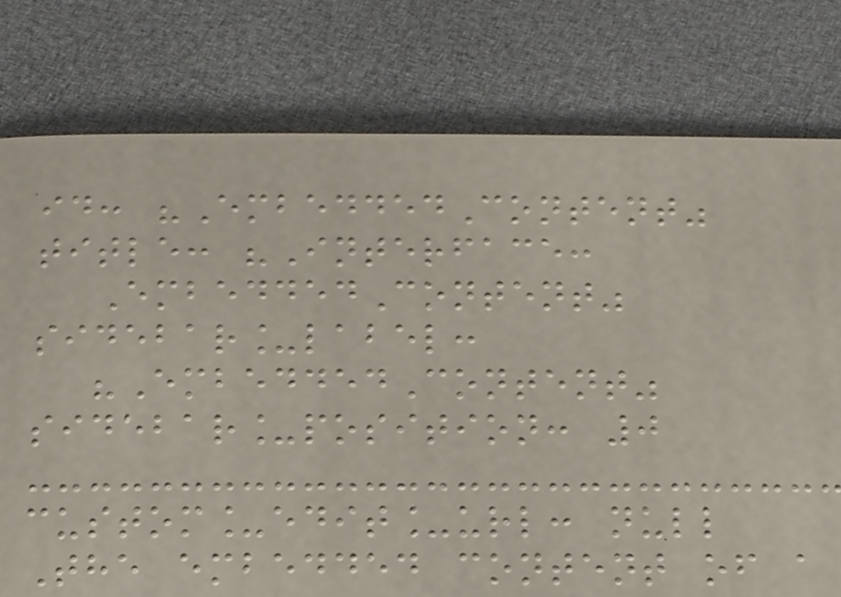id: "EmbeddedContent"
title: "Interface:
EmbeddedContent"
sidebar_label:
"EmbeddedContent"
sidebar_position: 0
custom_edit_url: null
The embedded content of a
